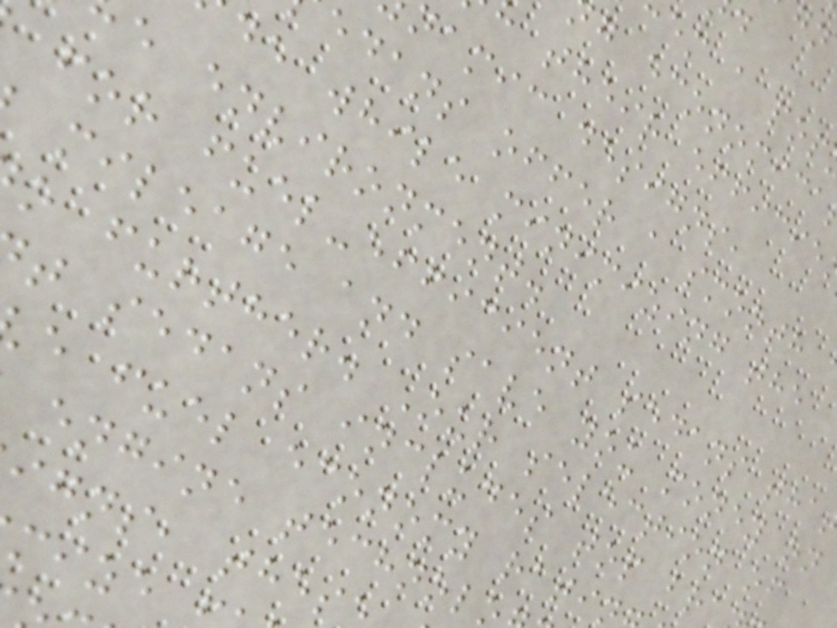g economica
their efficie
namic designs,
edans offer a smooth
de while minimizing the
e environment.
for fuel-efficient sedans tha
mileage and save you money on
o further. Our selection of
t sedans includes top bra
e fuel economy rati
engine technol
igns, thes
